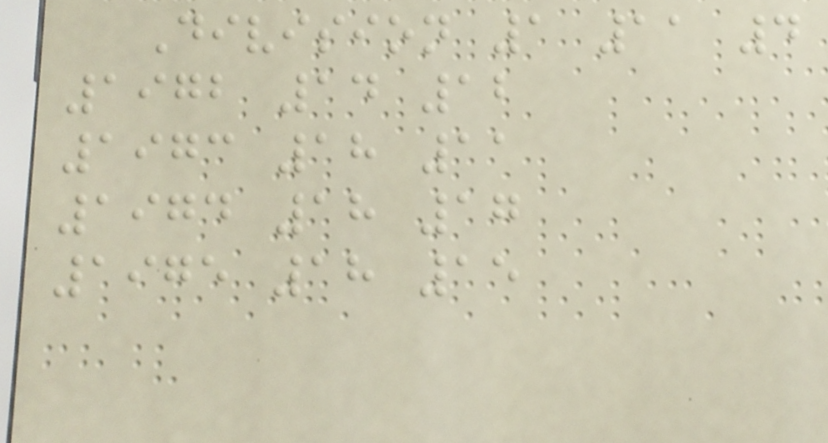Division 1 11 4
1972 14 12
1973 18 11
1974 18 17
1975 18 15
